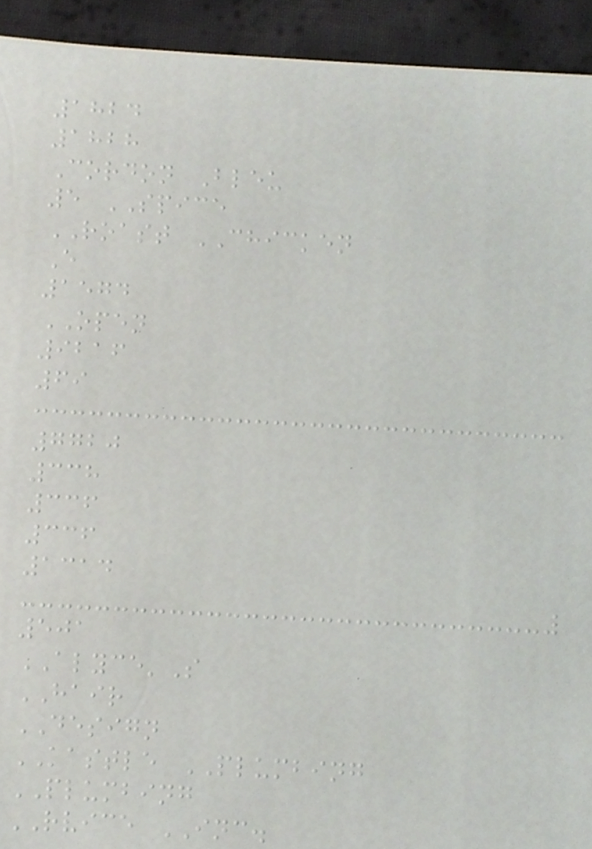1824
1828
Cordon Bleu
5 SPICE
ROAST CHICKEN
E
1574
OPEN
9216
69
7720
338
336
336
1314
501
ALYCE'S
HAIR
DESIGN
KASTLE PLUMBING
PLUMBING
RVICE INC.
